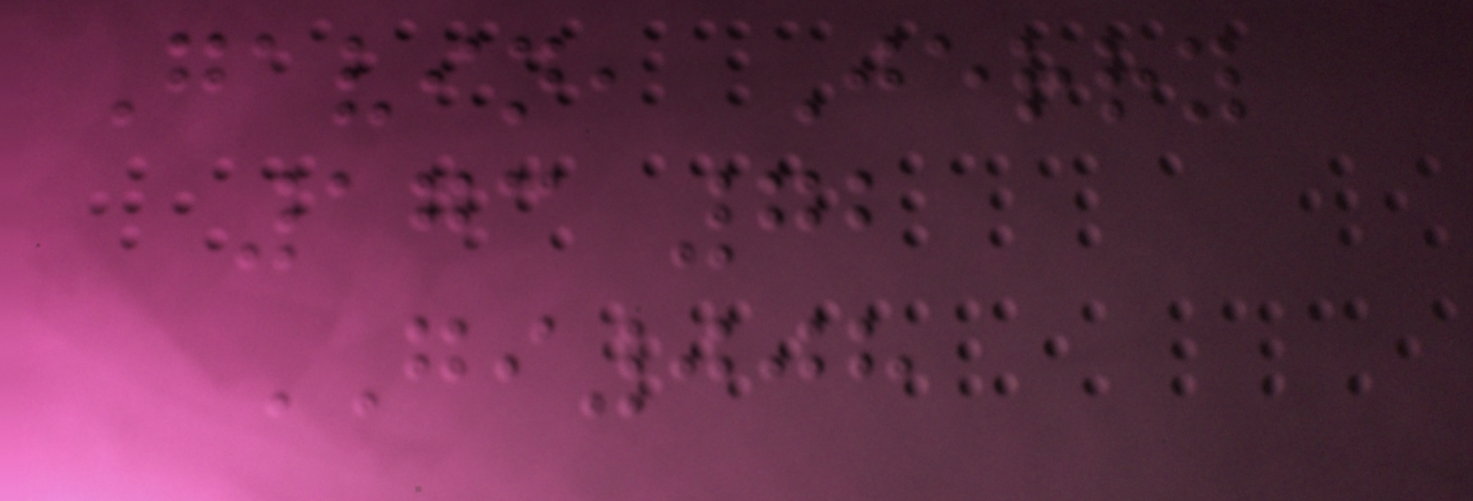Gavin, Jerry
173 72
GI008
